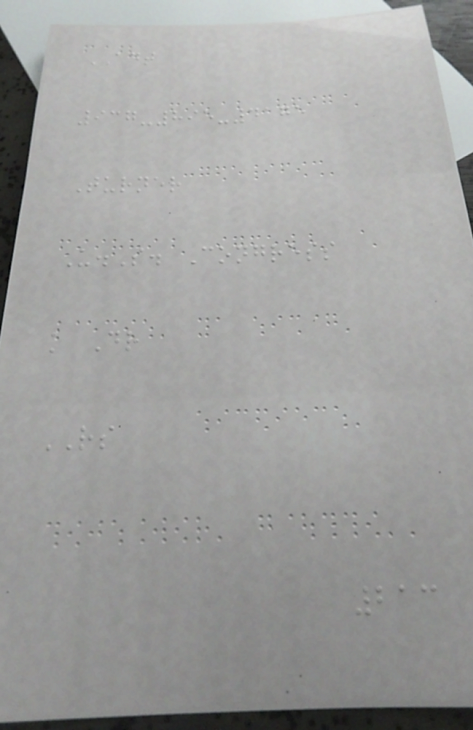ADT
937-895-4175
Turner
U.S. Congress
k Dr
RS
213
